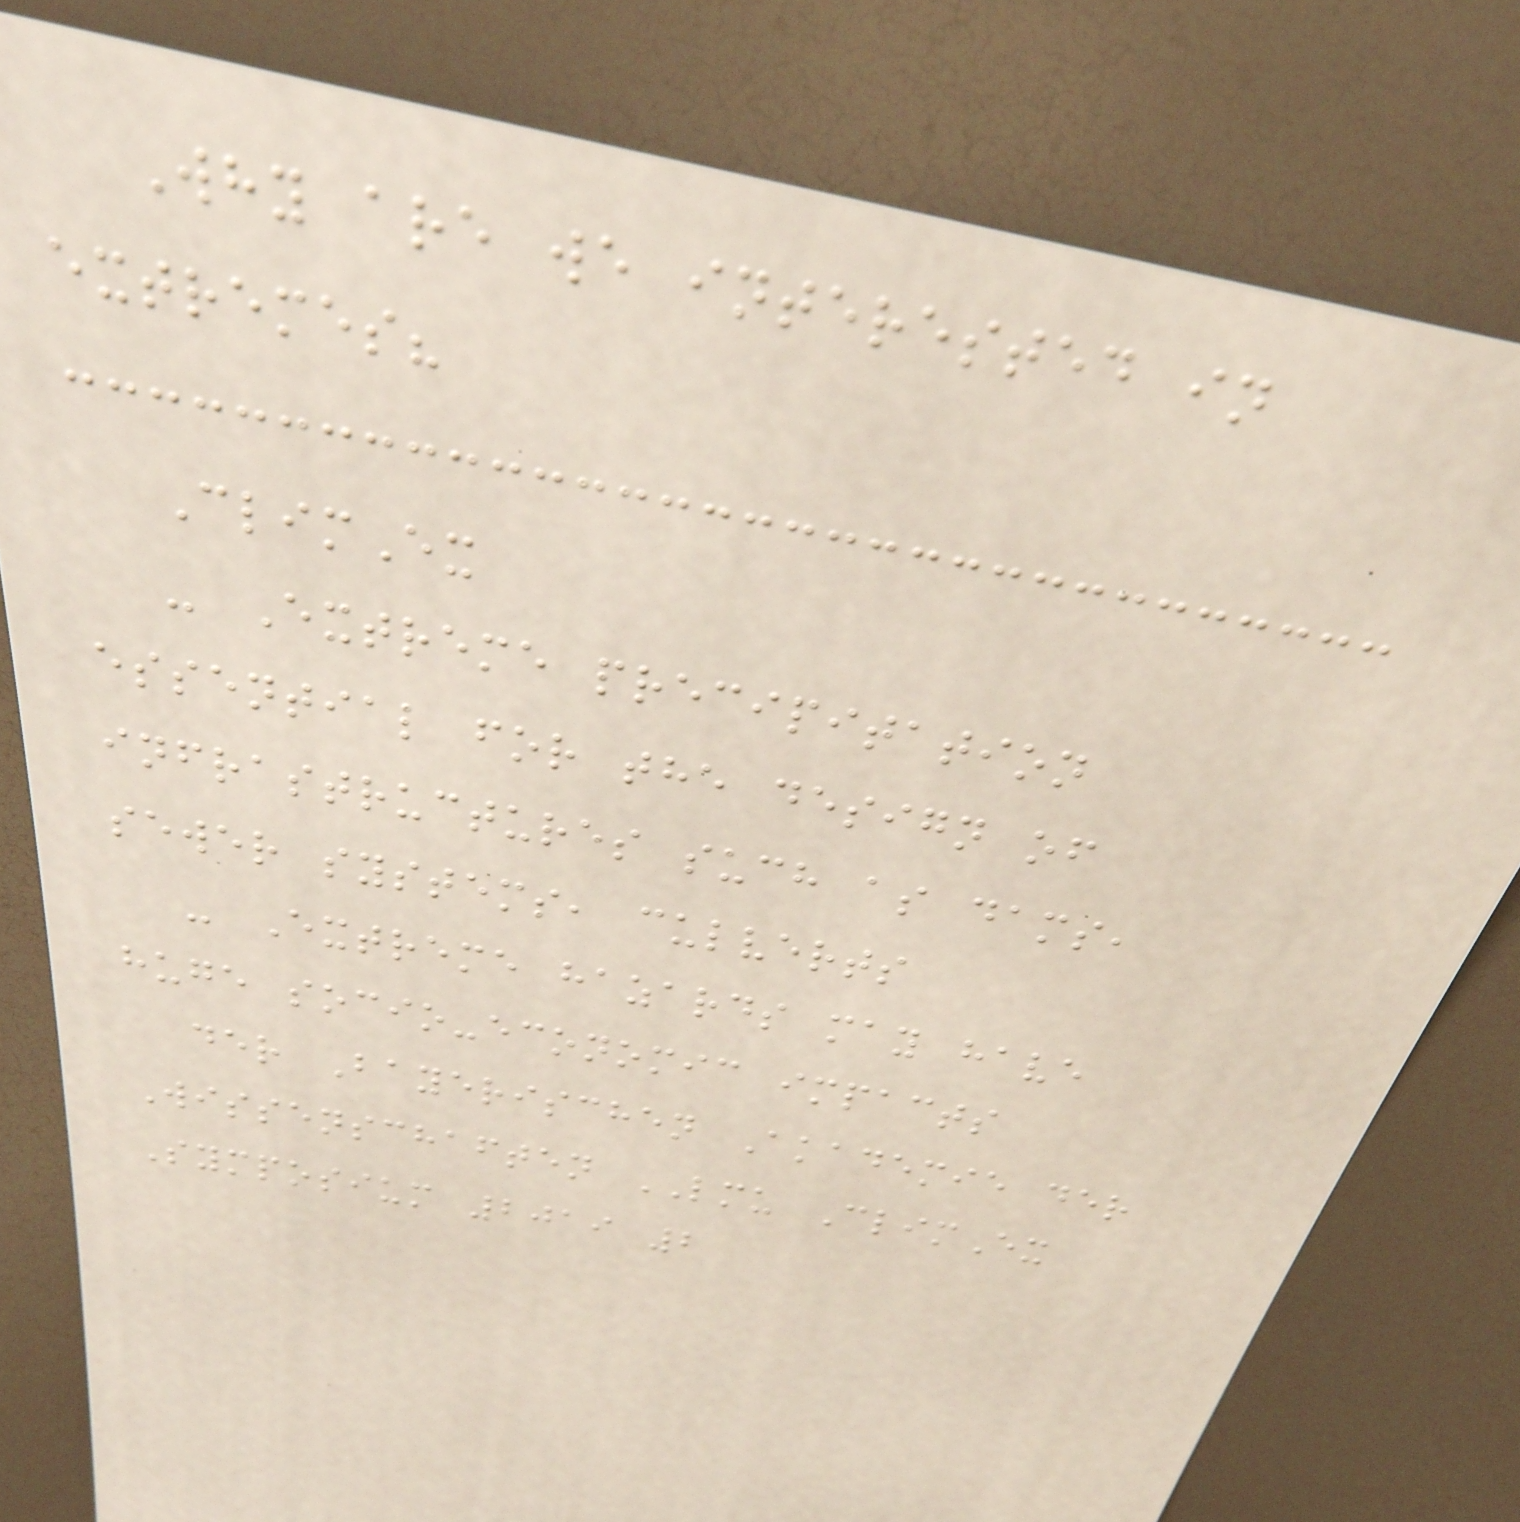Why are we interested in
extremes?
ClimEx
- Extreme precipitation
essential for the design of
infrastructures such as dams,
sewer systems, culverts
- Extreme hazards may have
huge socio-economic impacts
der Bayerischen Akademie der
Wissenschaften LMU ClimEx
Symposium 2019 2
